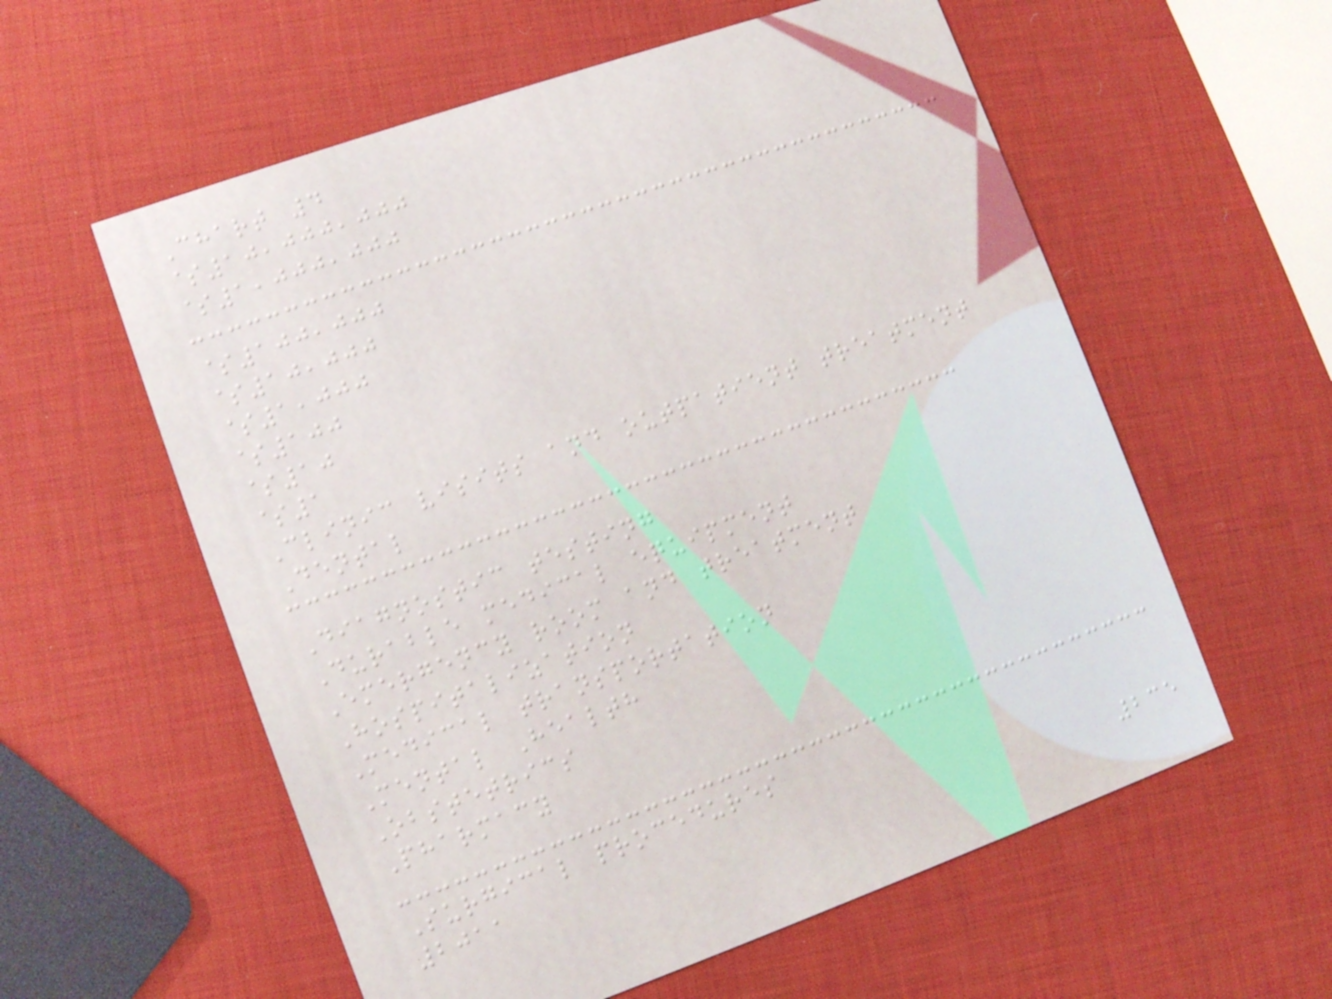Chart 4
$10,000,000
$1,000,000
$100,000
$10,000
$1,000
$100
$10
$1
Clinic visits and outpatient treatment
Dental
Diagnostic testing
Durable medical equipment
Emergency room and treatment
Hospitalization
Medical transportation
Mental Health
Obstetrics
Pharmacy
Surgical procedures
2011
235
